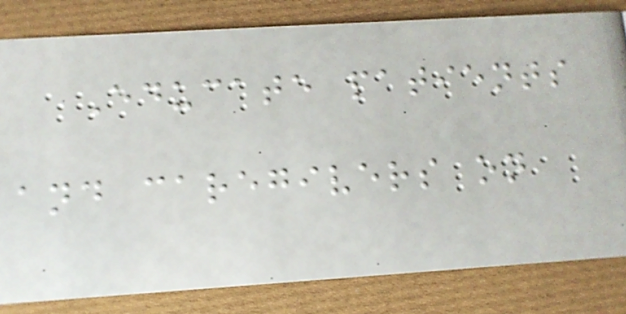Educate patients
and caregivers on
